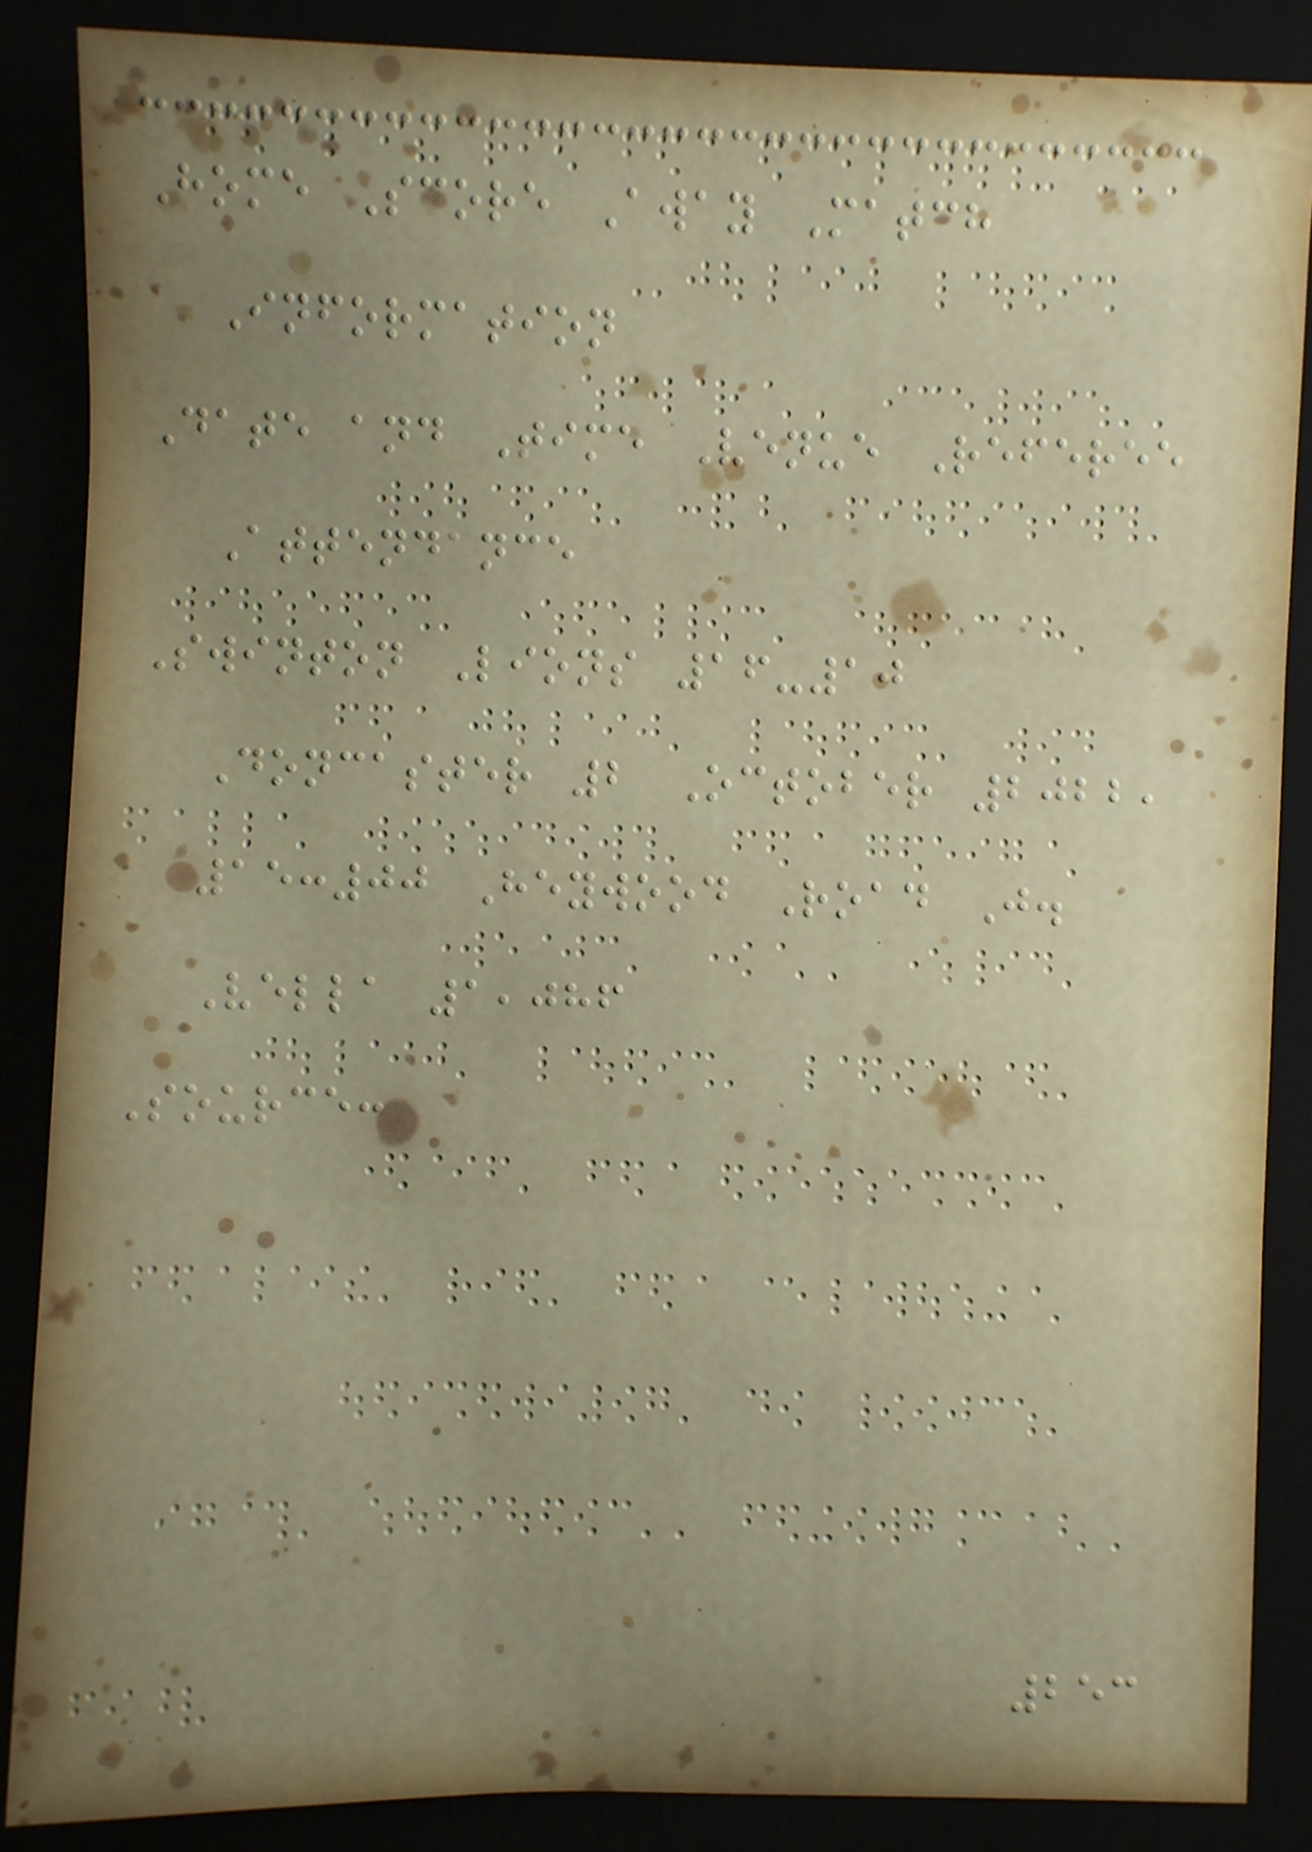Home Score Away Match
Information
Date and Time Venue Referee
Attendance
Swinton Lions 16-10
Doncaster 2 October 2022,
15:00 Heywood Road J.
Vella 1,086
Source:
253
